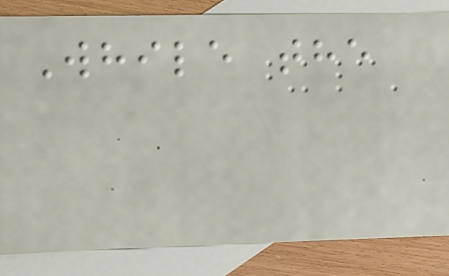While the
